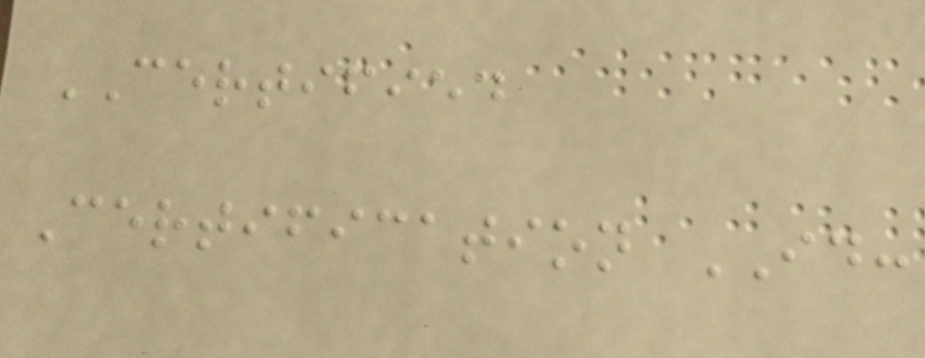CERTIFIED
Certification ID:
